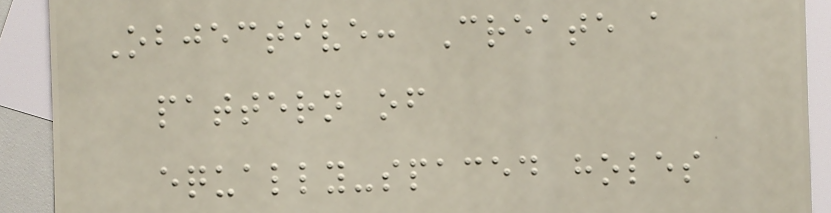Objective: Create a
pattern of
equally-spaced holes
